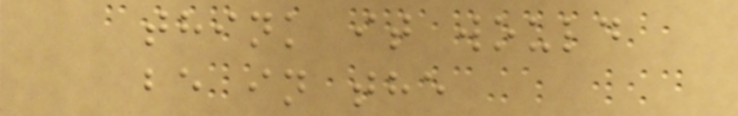think it would
be in the
